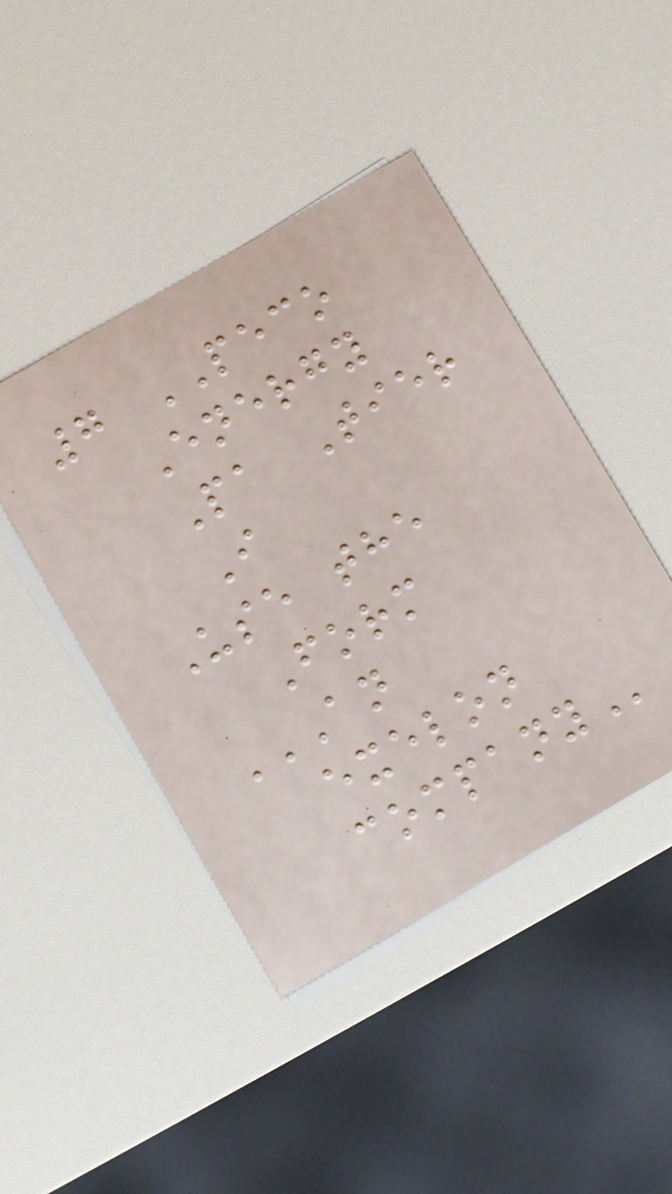7 PECO
Energy
Pa Tier
I
Use the
Form
AN
EXELON
COMPANY
